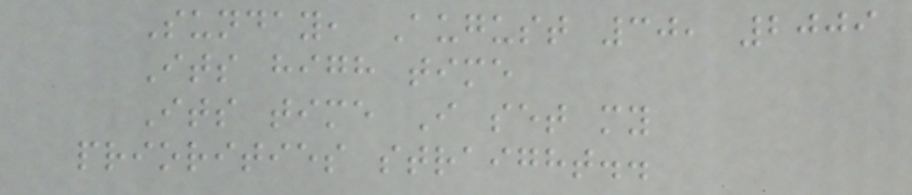Sunday, August 30, 2009
Its high time
Its time I set my
priorities straight..
